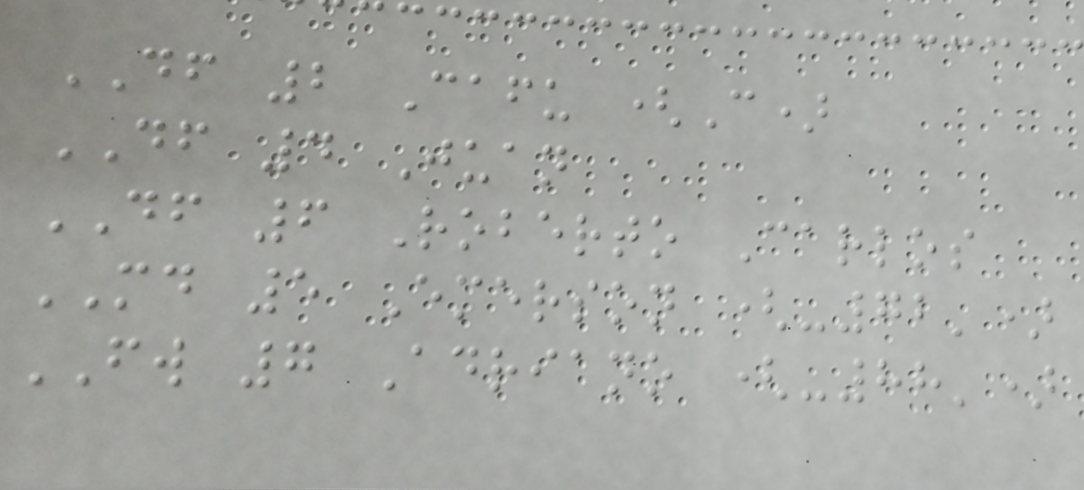DF 2 Cafu (C)
DF 4 Juan
DF 6 Roberto Carlos
MD 5 Emerson (-72')
FW 7 Adriano (-88')
